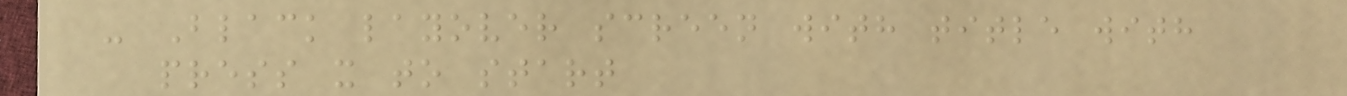- Black layover screen with title with
press x to start
